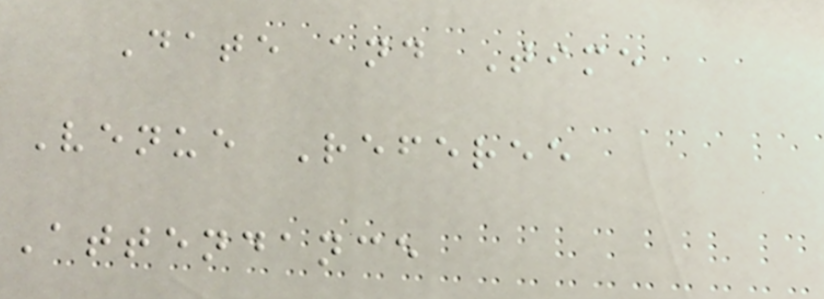Date and Time
Venue Referee
Attendance
